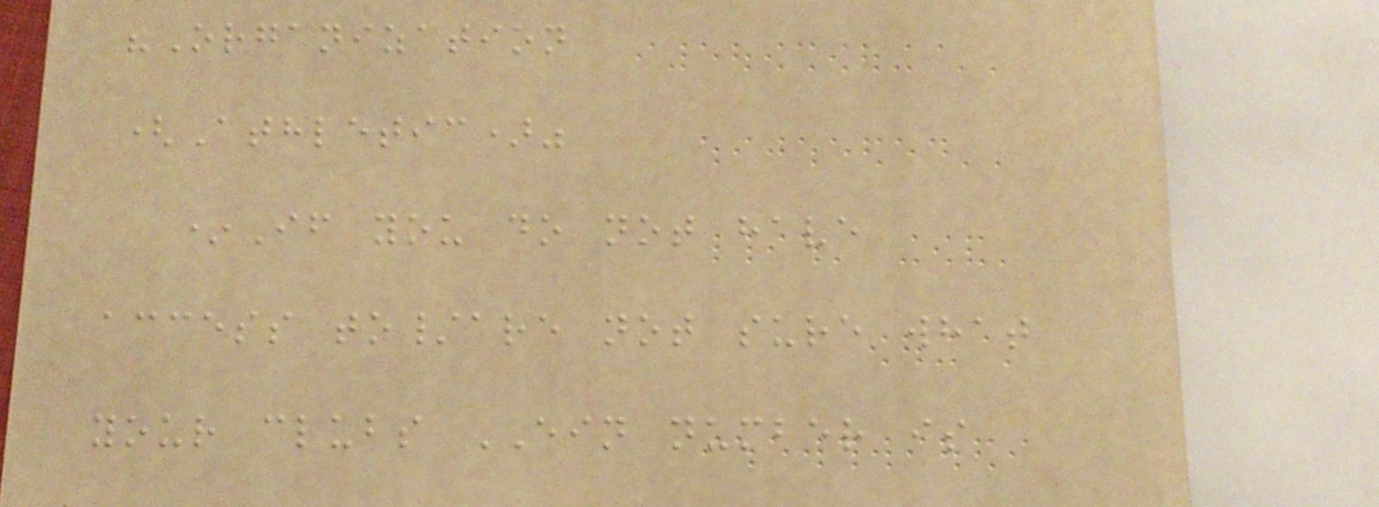"Organization
(Athletic)"
*If you do not have
access to/are not sure what
your clubs EIN number is
